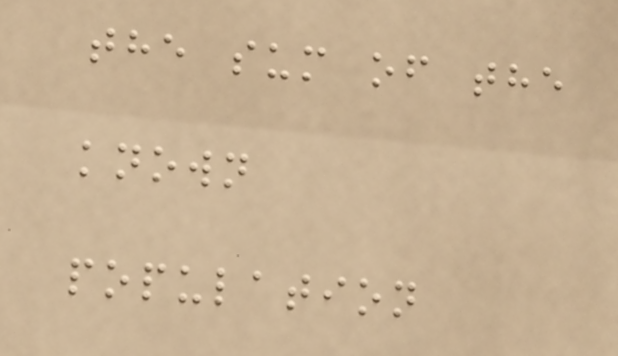the sum of the
known
population
